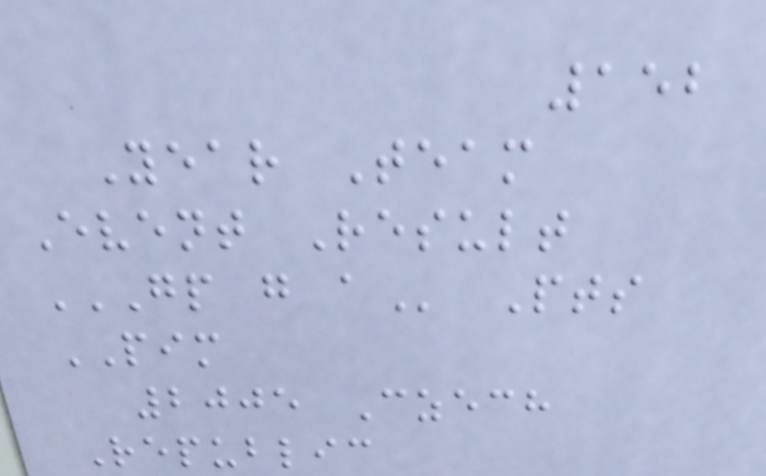152
Year Team
Event Result
GP G A Pts
PIM
2005 Czech
Republic
